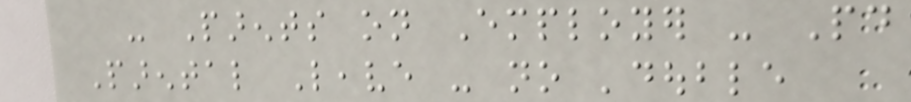- Parents on Employer - Paid
Parental Leave - no 'double
